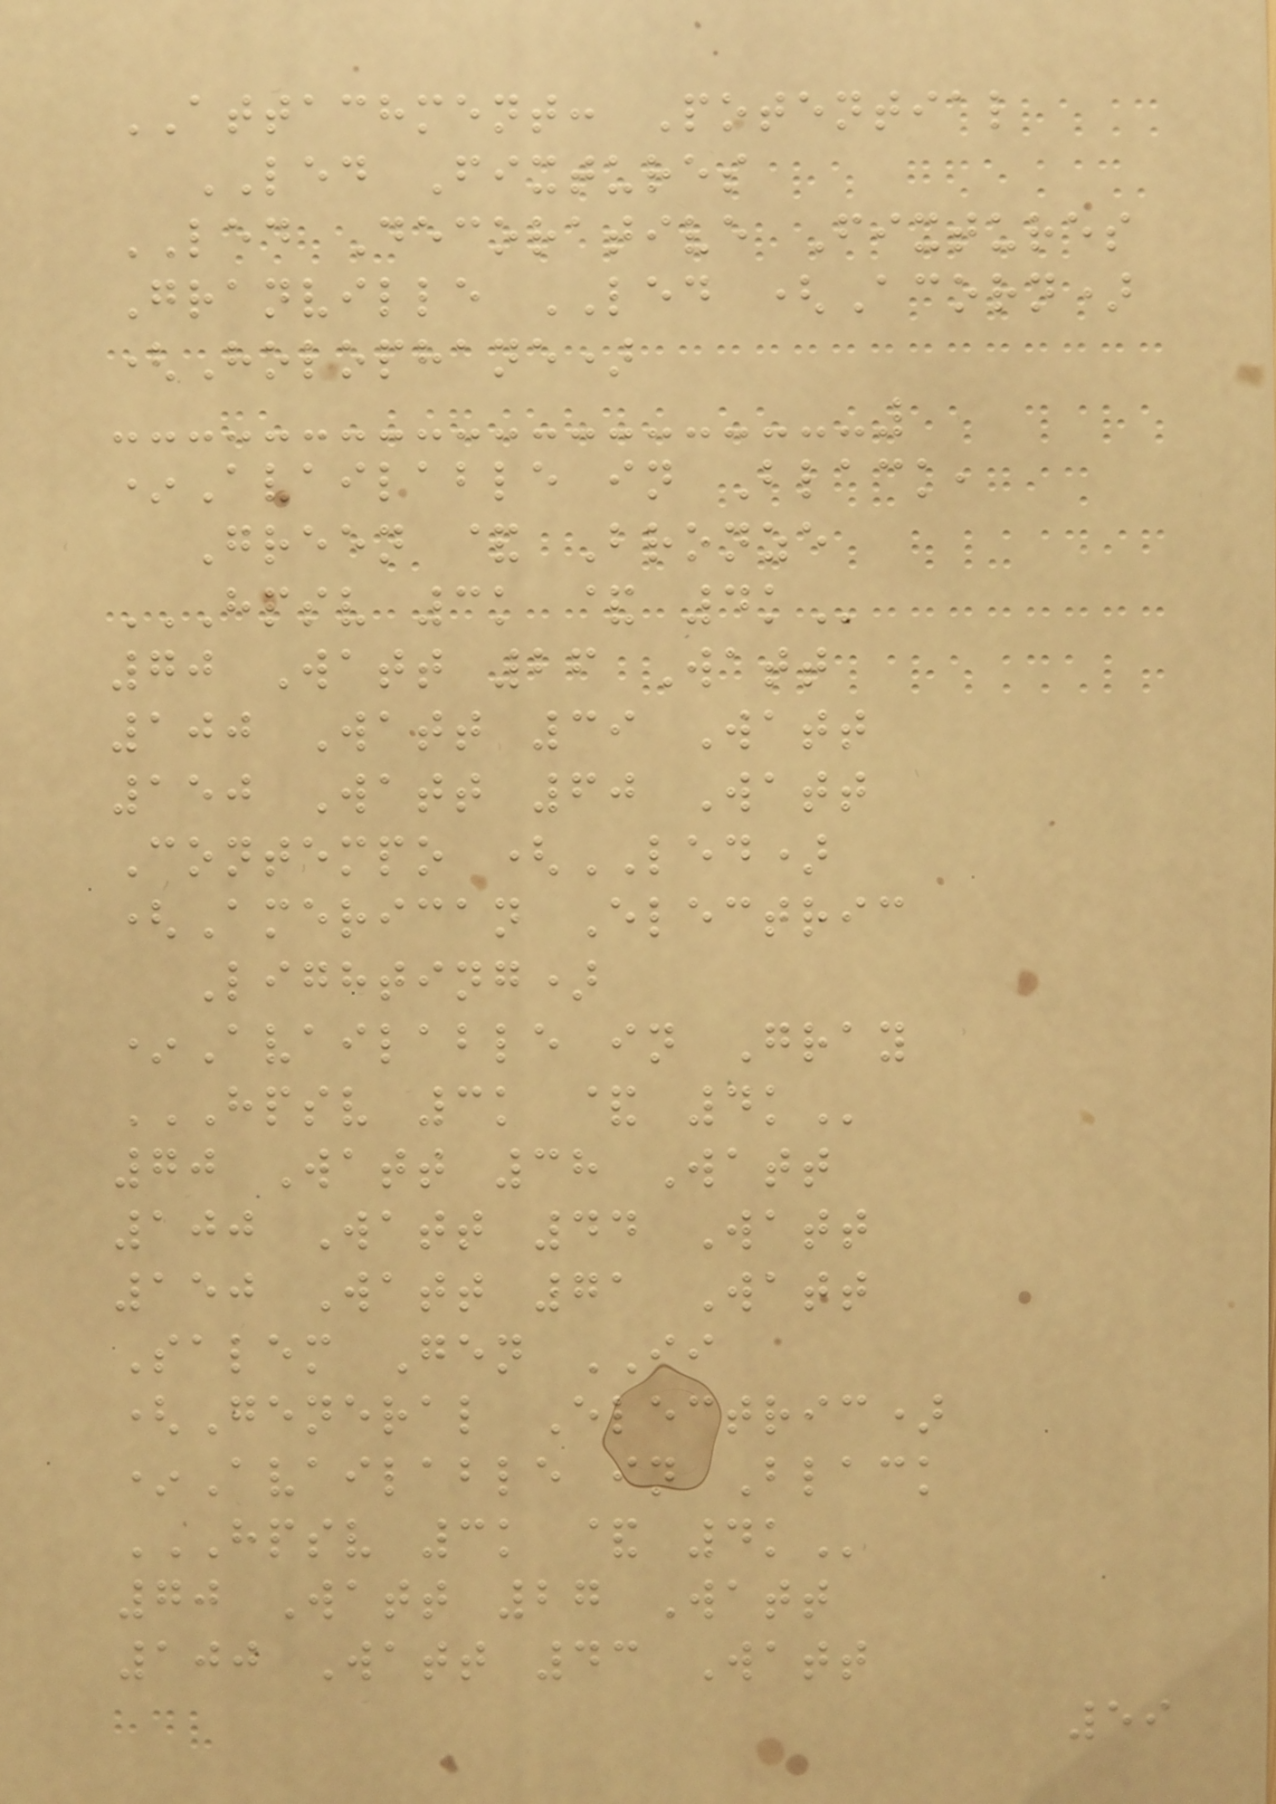ATTACHMENT: Potential
LED Fixtures
LED Decorative Fixtures
Granville LED (Acorn)
(Holophane)
*Available in Black,
Green & Bronze
HPSV 3K & 4K
70 Watt 26 Watt
100 Watt 39 Watt
150 Watt 60 Watt
Contempo (LED)
(American Electric
Lighting)
*Available in Gray
HPSV 3K & 4K
70 Watt 38 Watt
100 Watt 44 Watt
150 Watt 71 Watt
Salem Gen II
(General Electric)
*Available in Black
HPSV 3K & 4K
70 Watt 27 Watt
100 Watt 43 Watt
59
